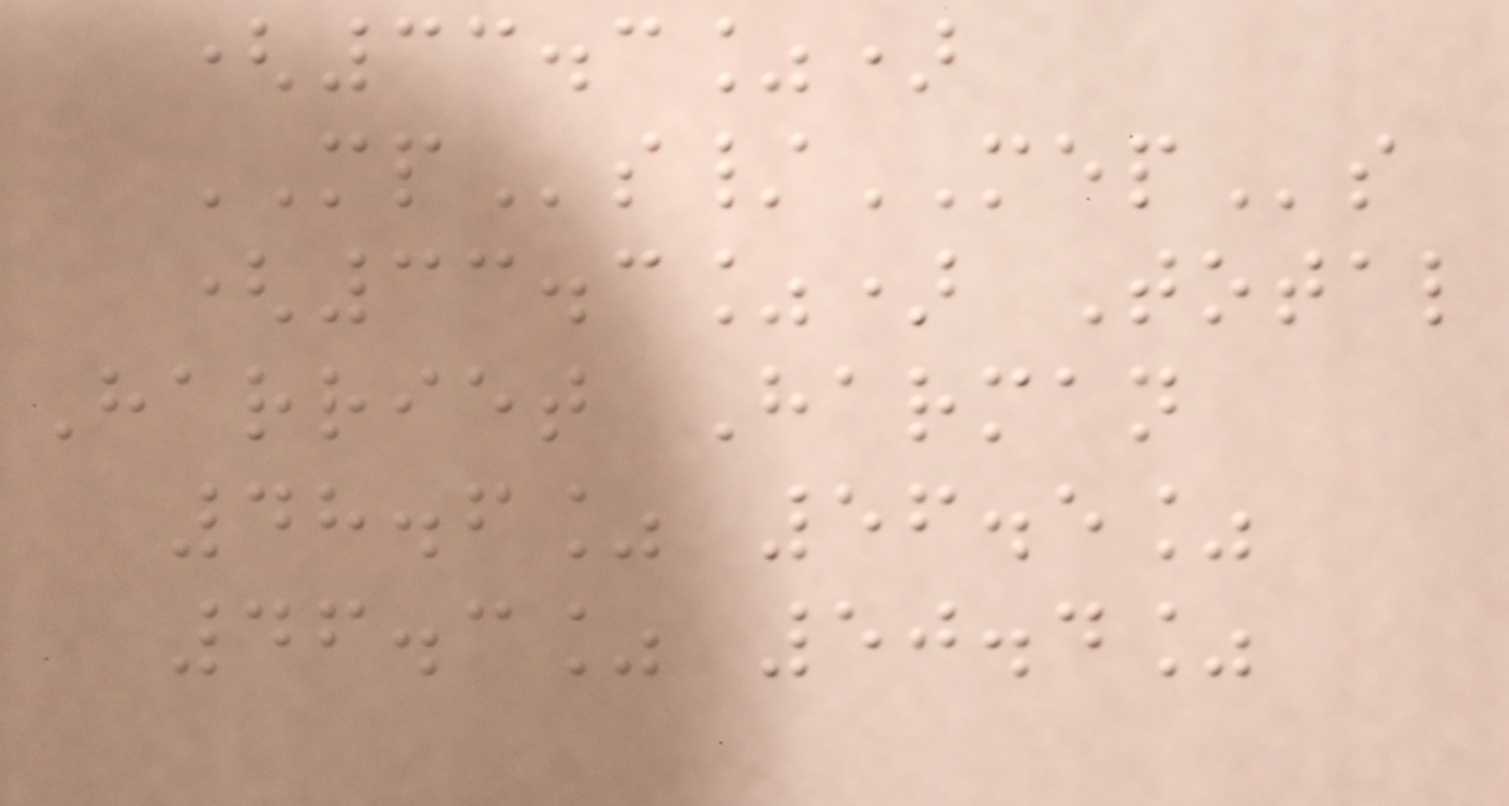(33.3%)
MPs/MEPs
(33.3%) Total
Harriet Harman
48.6% 56.5%
46.3% 50.4%
